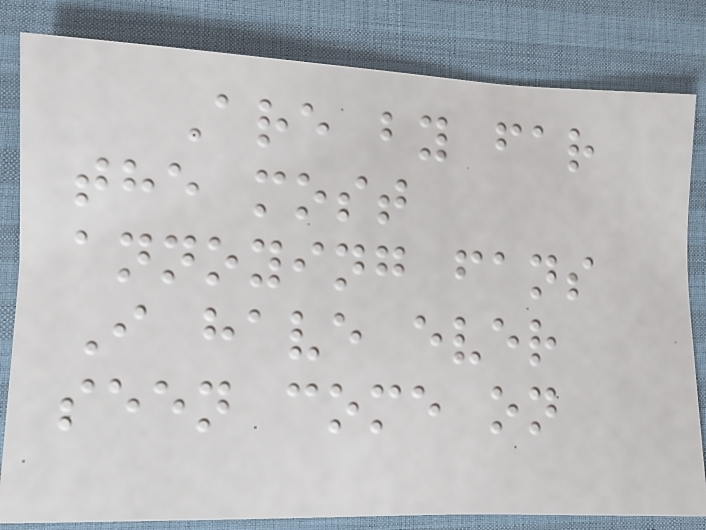Are by far
the most
annoying fans
I have ever
seen come on
